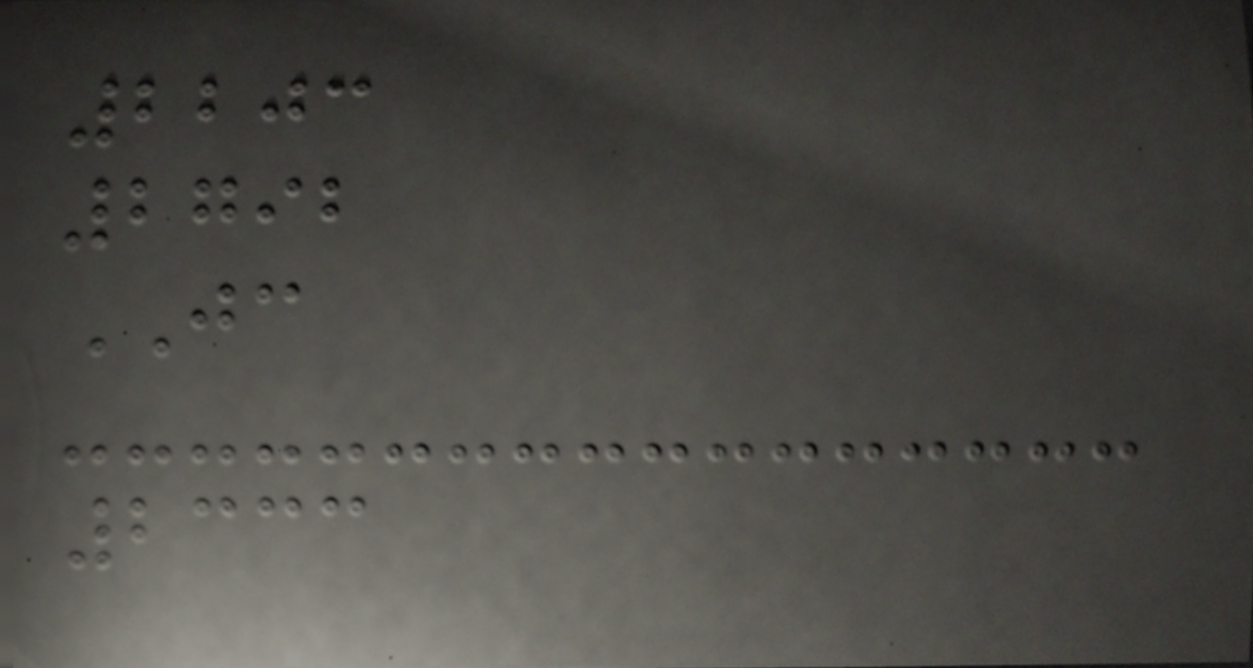2203
2792
JC
2333
